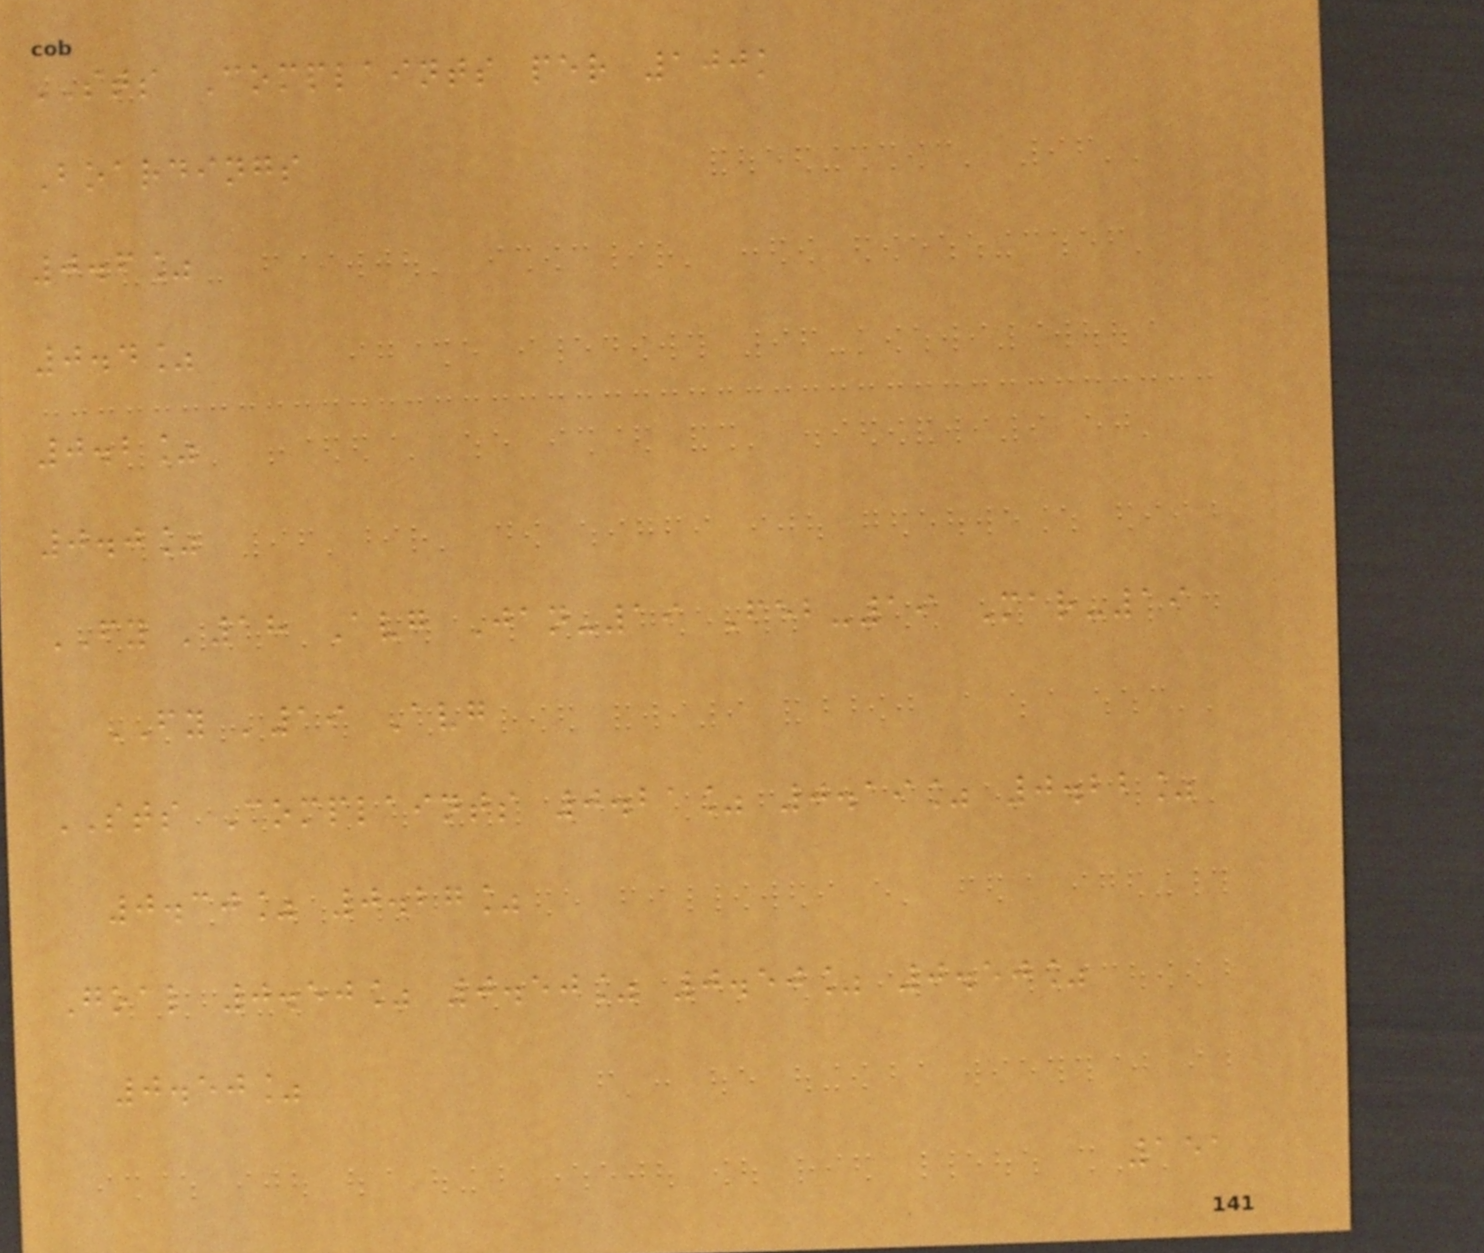STS Complaints per 100k
Boardings
0.6%
0.4%
0.2%
0.0%
FY '18 Avg Jan-19 Feb-19 Mar-19
FY '19 Avg
STS Complaints 0.21% 0.19% 0.22%
0.30% 0.27%
Goal 0.50% 0.50% 0.50% 0.50%
0.50%
151
